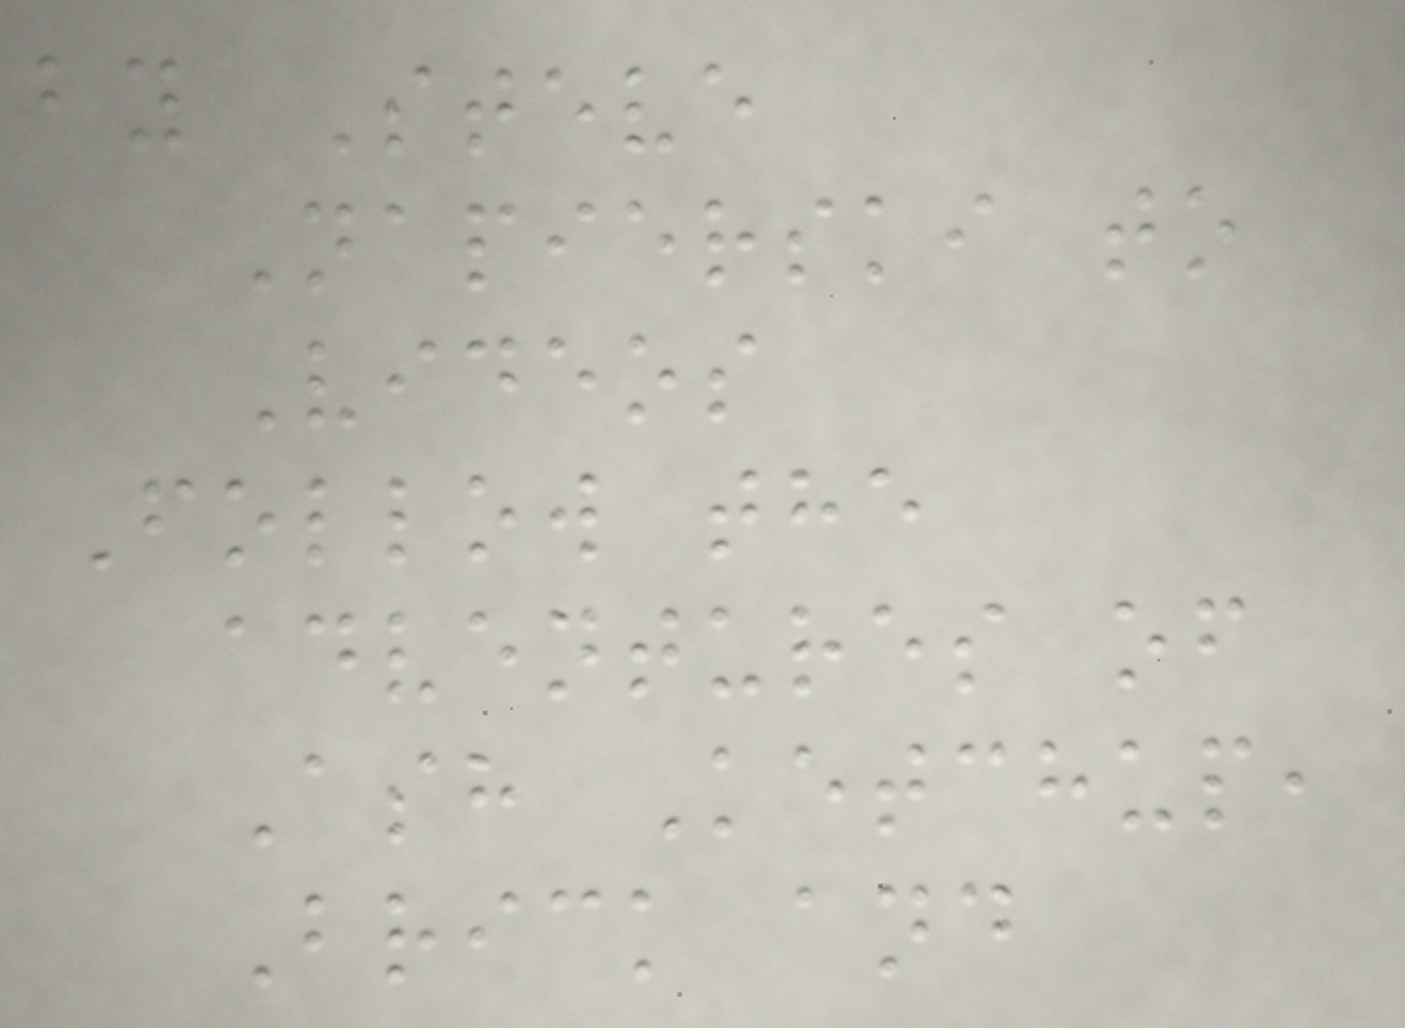by Steve
Napierski to
Videos
Follow the
adventures of
Ash Ketchup,
Brick and
